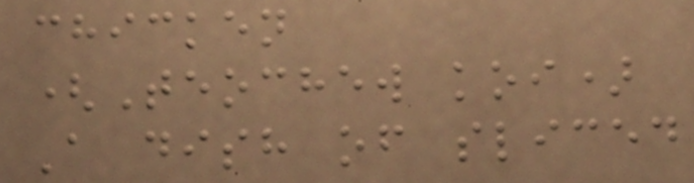chicken
(Teochew koi)
A dish of sliced
